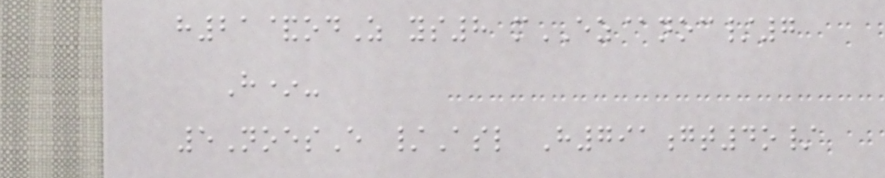h21&odZ ys8 mEZ@noc/7
H*-
5NoesE /Asl H791gt4o/
